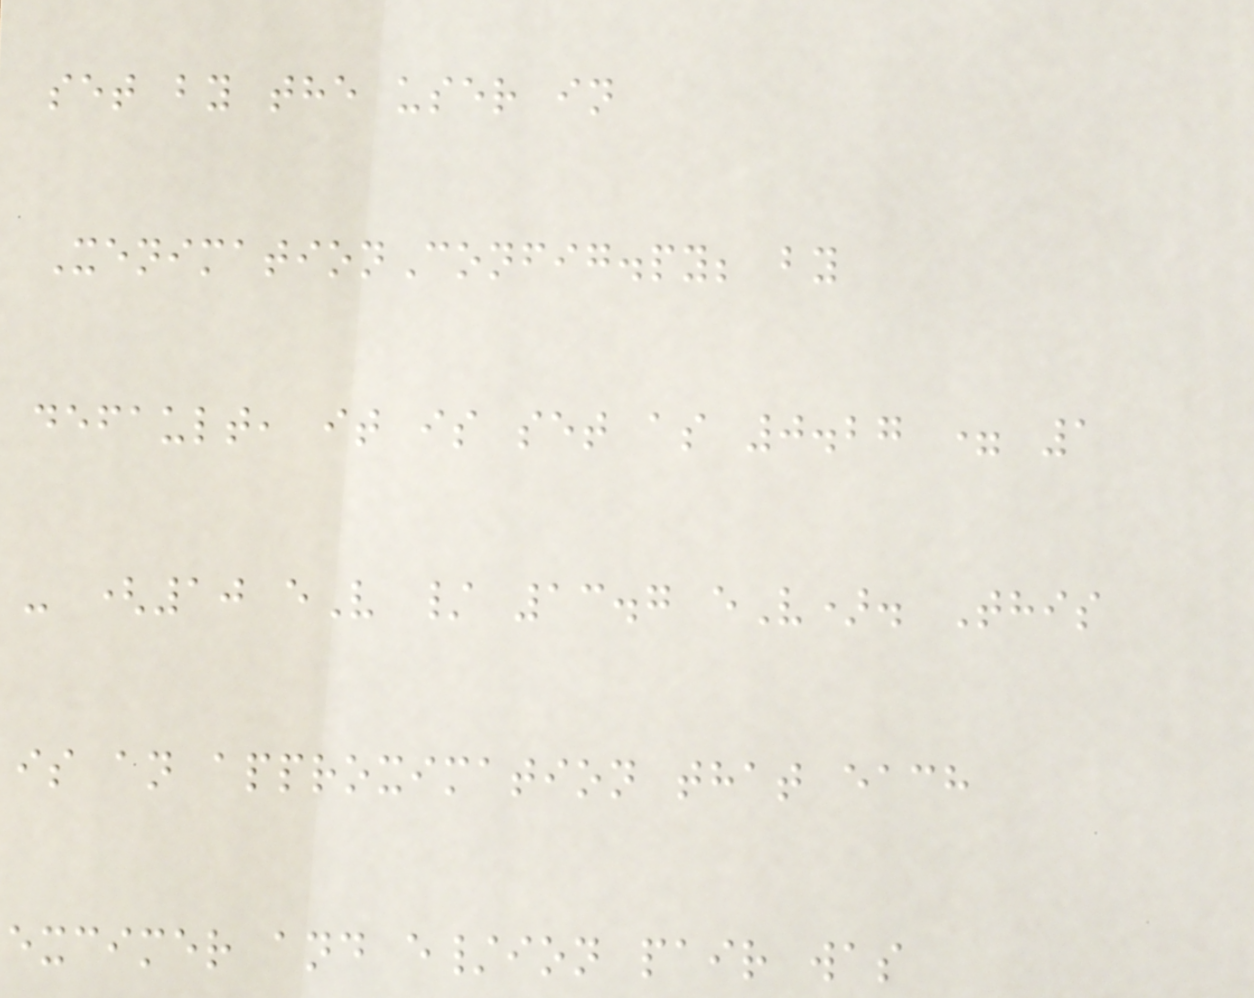set by the user in
XenimationConfig.py; by
default, it is set as 0.27 = 1
- (10 eV / 13.7 eV). This
is an approximation that each
excimer and e/ion pair was
